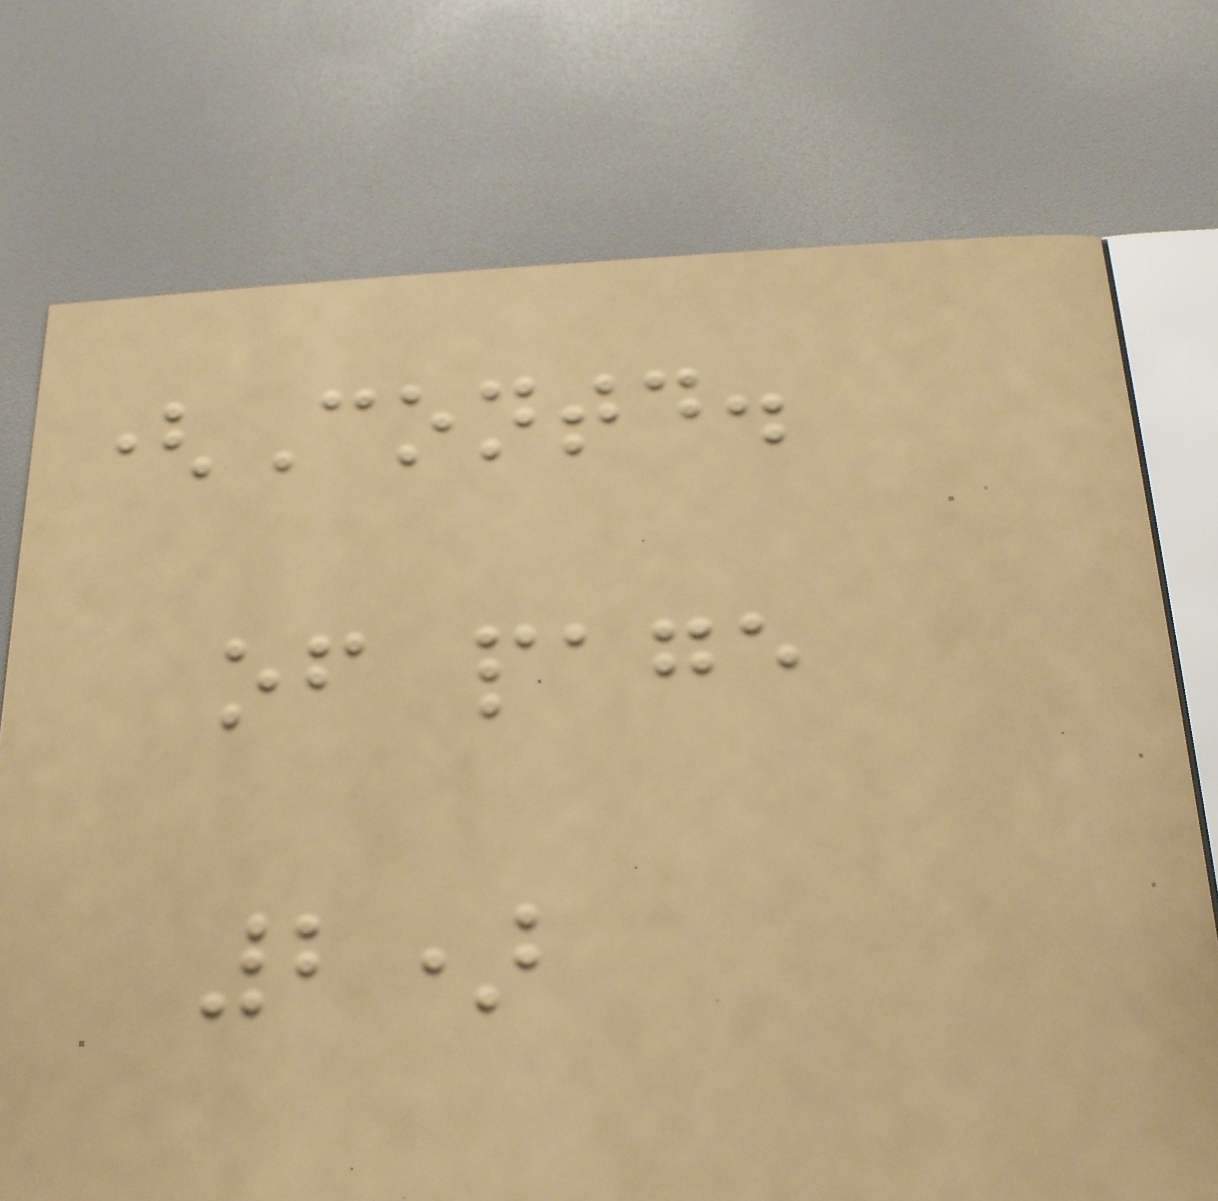(Contd.
of page
2)
